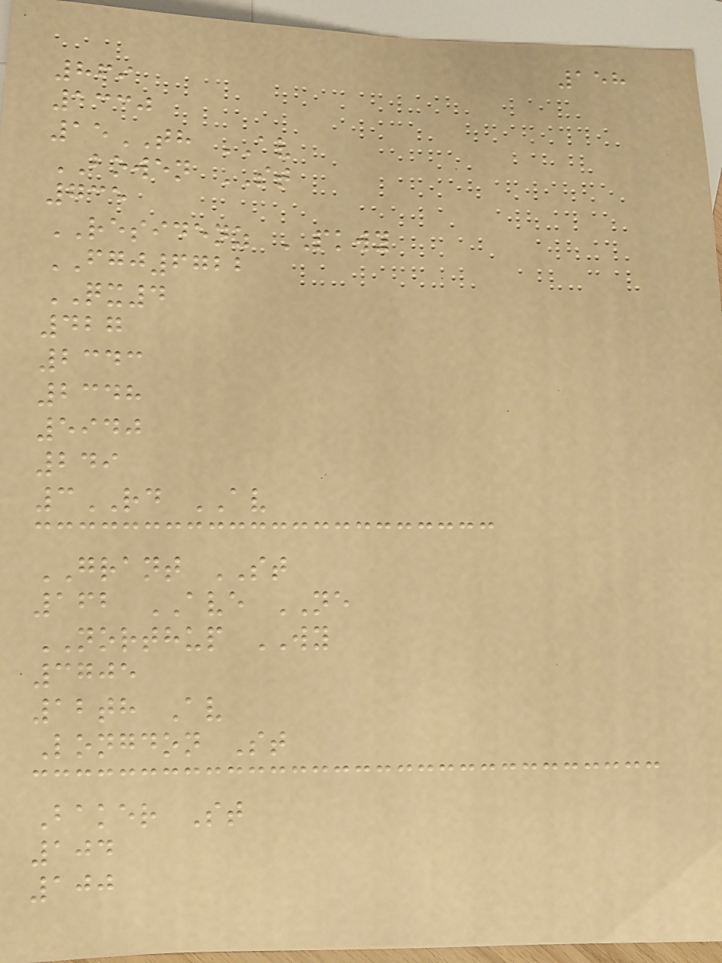158
869
1330
15TH AV
BOWEN ST
735
RESIDENZ PKWY
FGJ6722
QX4
427
2343
2348
5940
249
3RD AV
GRANT ST
162 AVE NE
NORTHUP WY
3705
12th Av
Longdon St
Baker St
104
100
